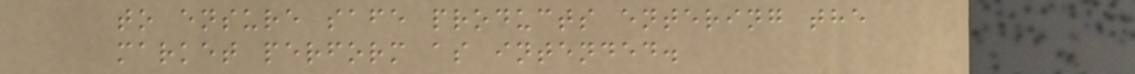to ensure safe products entering the
market perform as intended.
